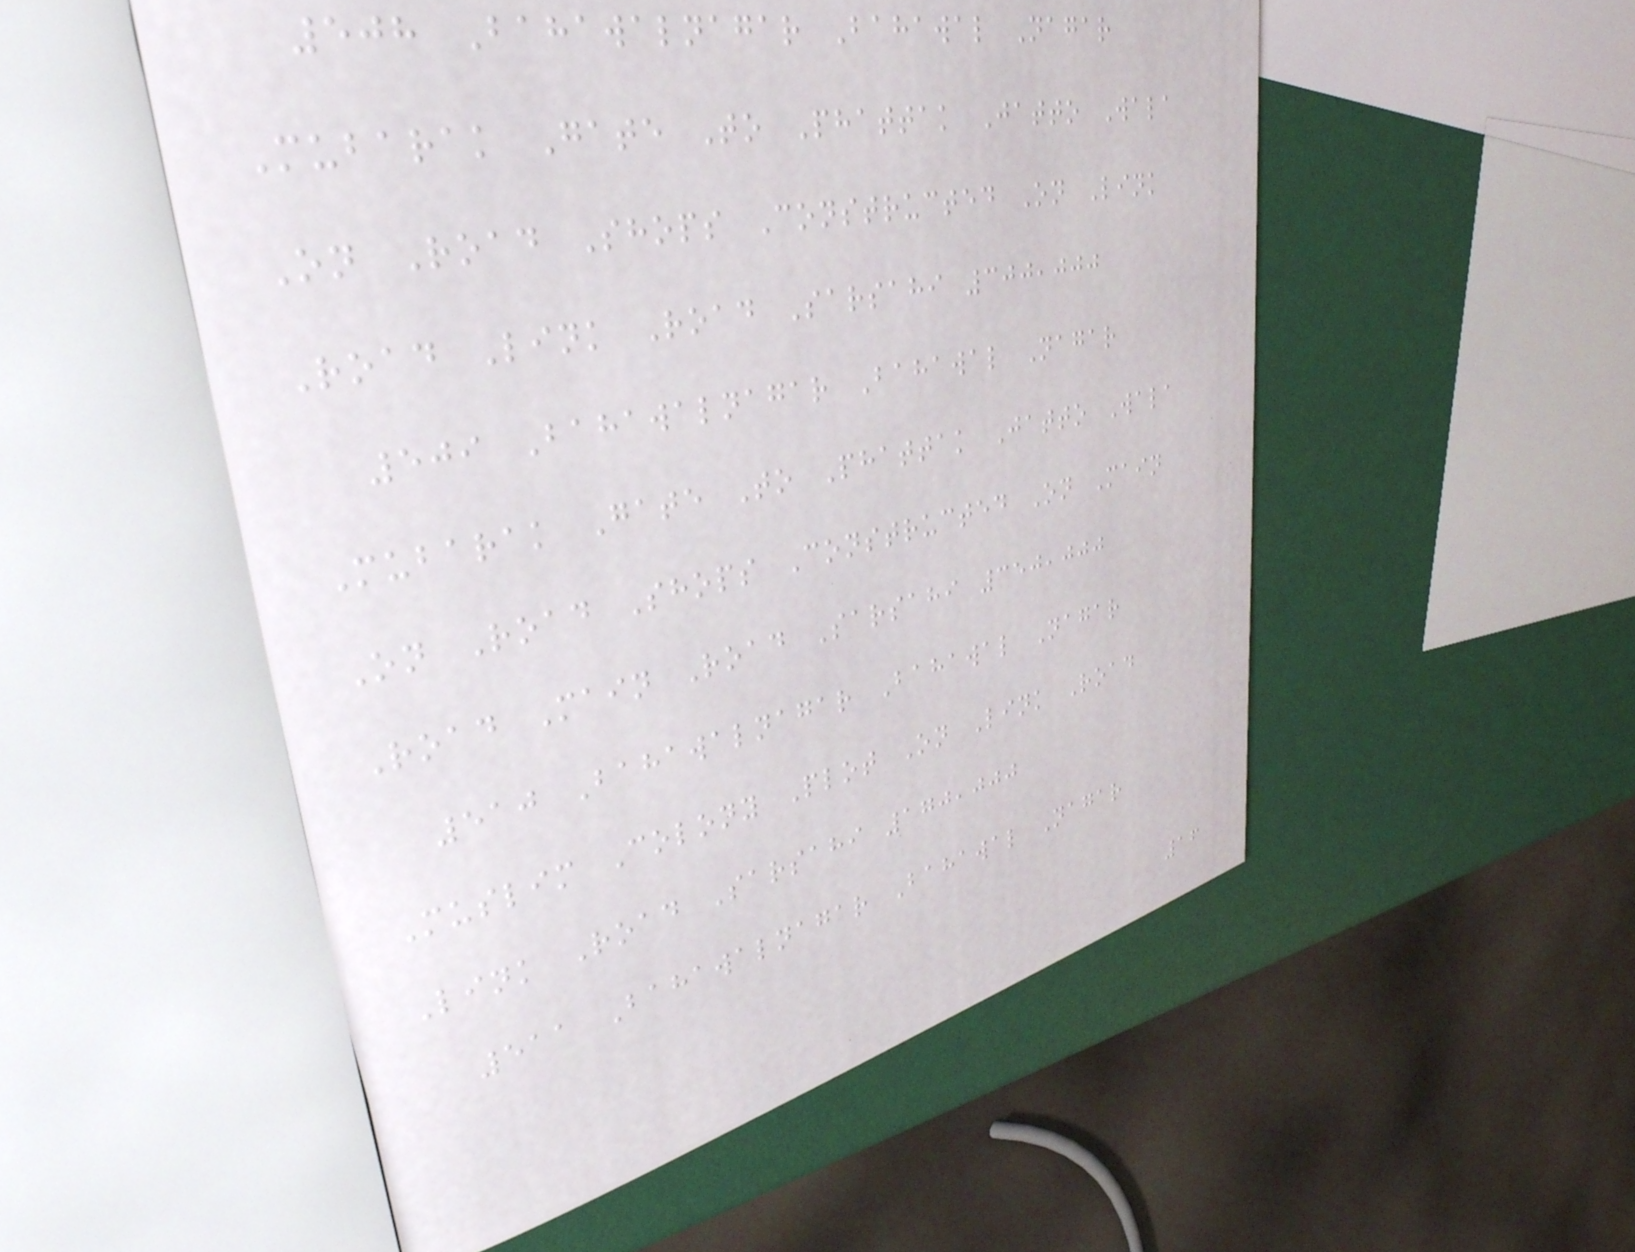508 Bahawalnagar Bahawal Nagar
Mubarak Gate To Phattak Jatto Wala
On Road Shops Constructed On Link
Road Link Road Sarsahi 300,000
509 Bahawalnagar Bahawal Nagar
Mubarak Gate To Phattak Jatto Wala
On Road Shops Constructed On Main
Road Main Road Sarsahi 350,000
510 Bahawalnagar Bahawal Nagar
Muslim Colony Plot On Link Road
Link Road Sarsahi 170,000
511 Bahawalnagar Bahawal Nagar
16
